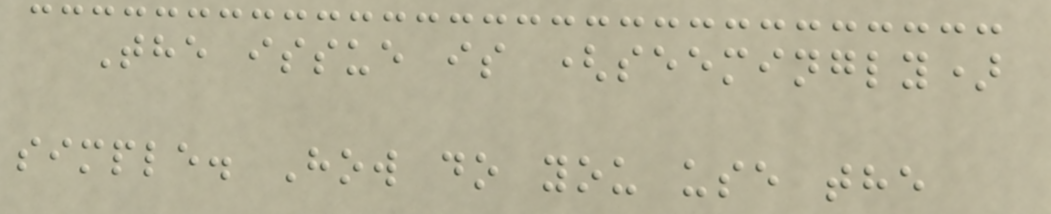The issue is (seemingly)
simple. How do you use the
